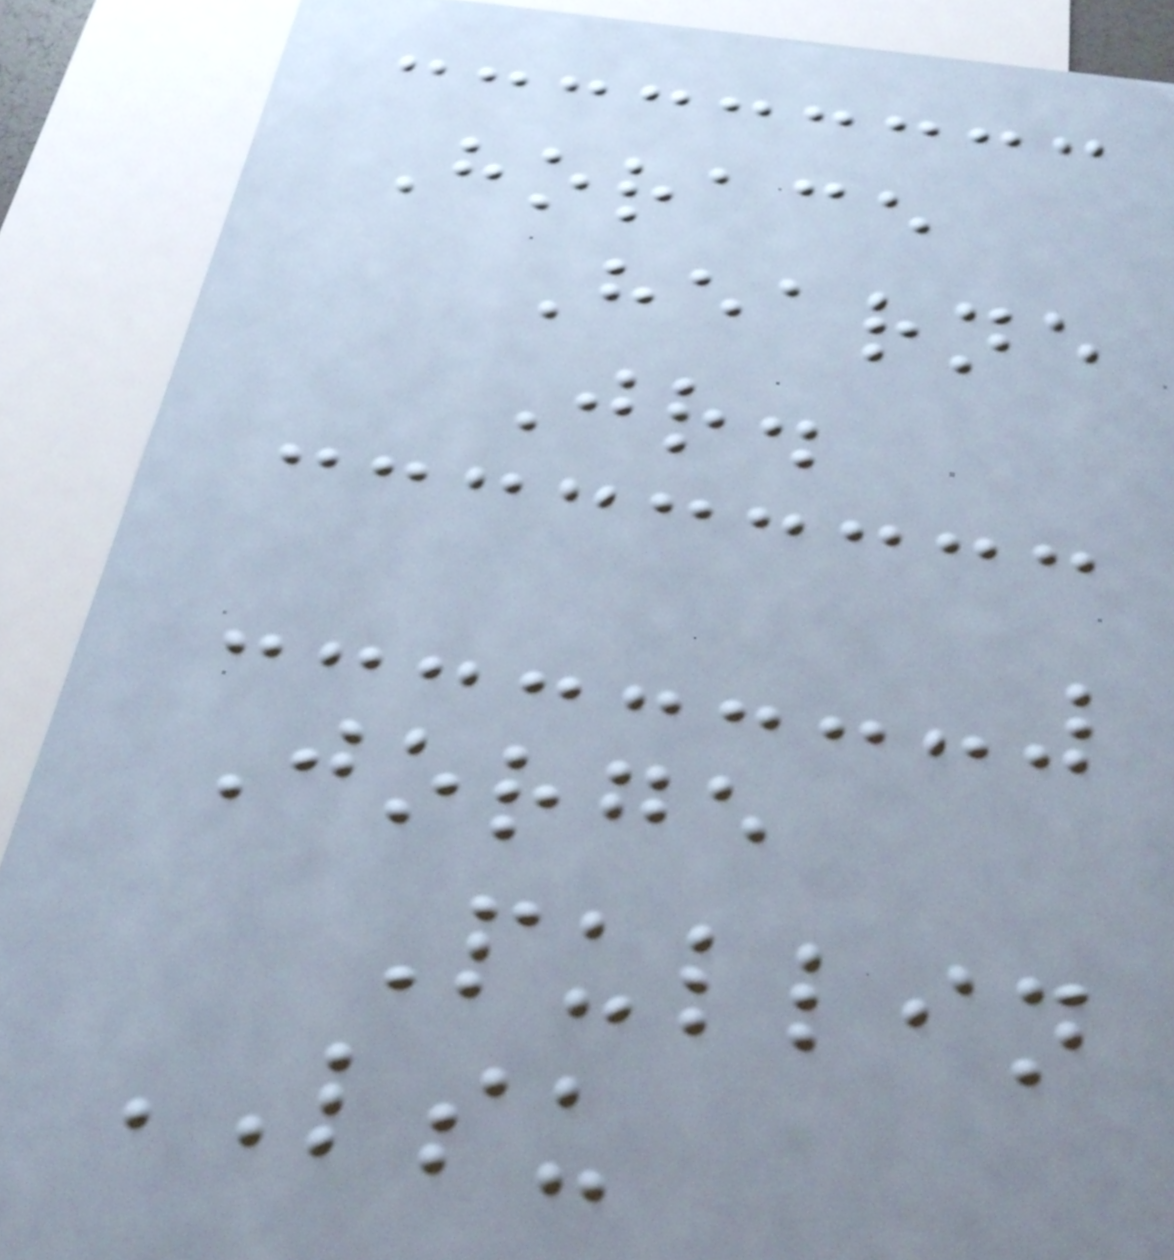Horace
Hearne
Jr.
Jorge
Pullin
LSU
